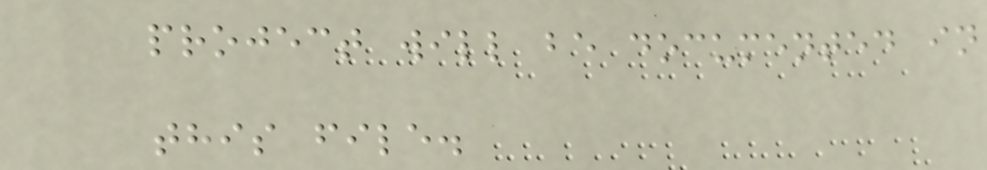project will be documented in
this file.
